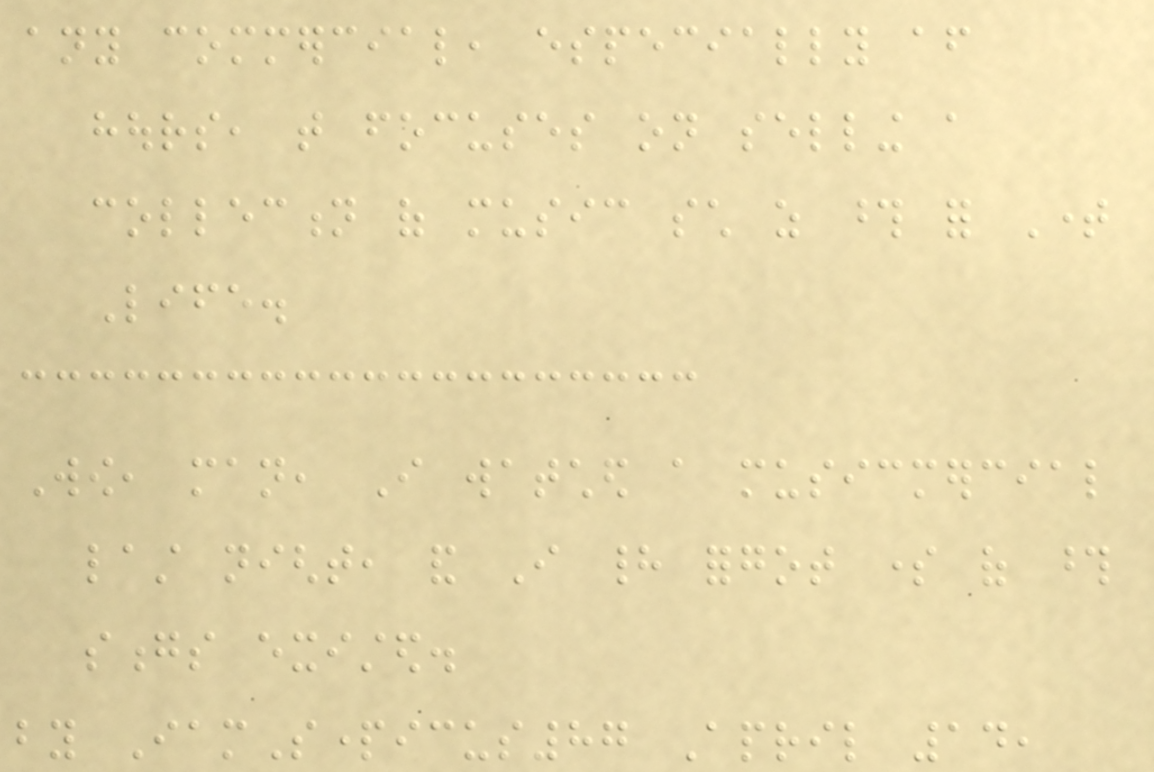any commercial, especially after
hours, that focuses on selling a
collection of music such as those for Time
Life.
Wow, man, I watched a musicmercial
last night, and I had forgot some of those
songs existed.
by IamSparticus87 April 14,
